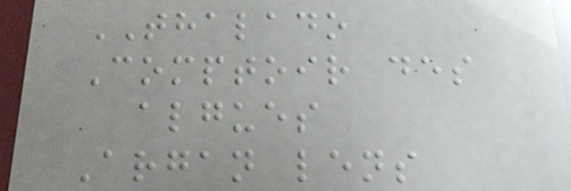THALADO
Comptoir des
algues
Argan lens
